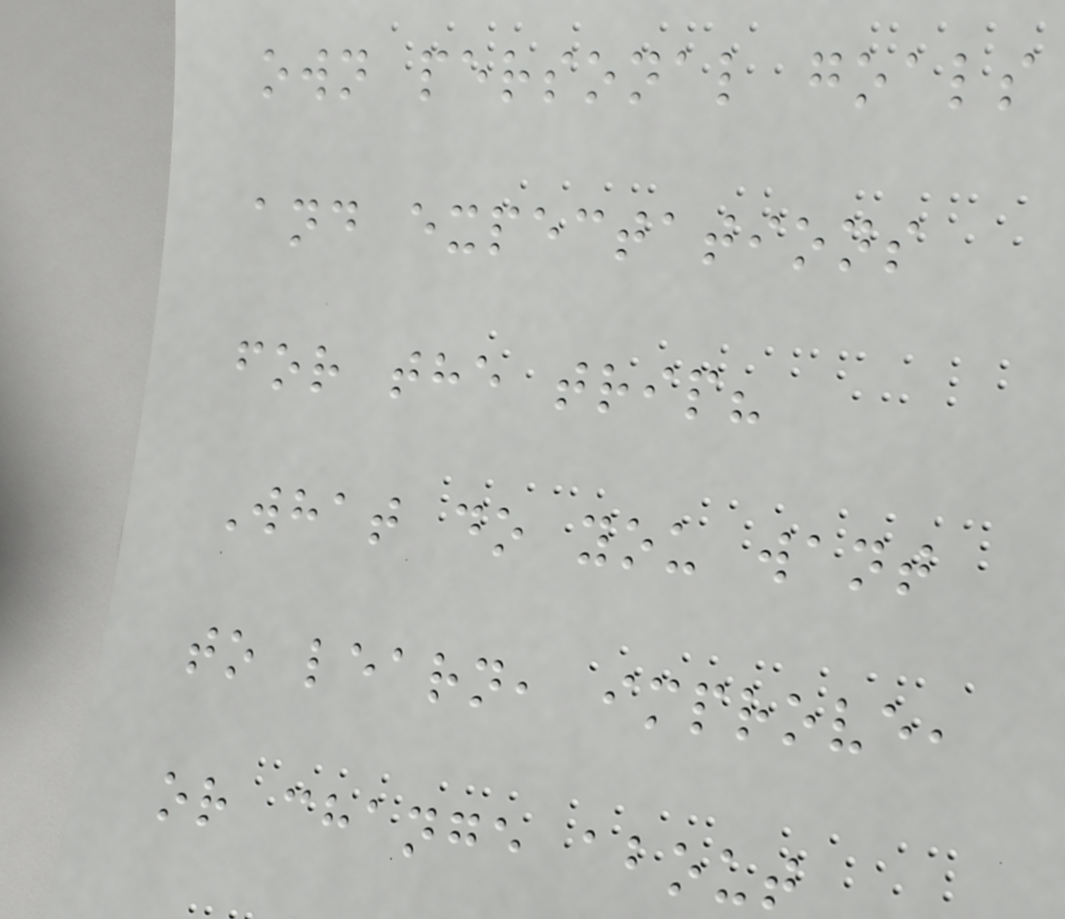own personal goals
and expectations
for the trip?
What do you want
to learn, improve,
or change about
